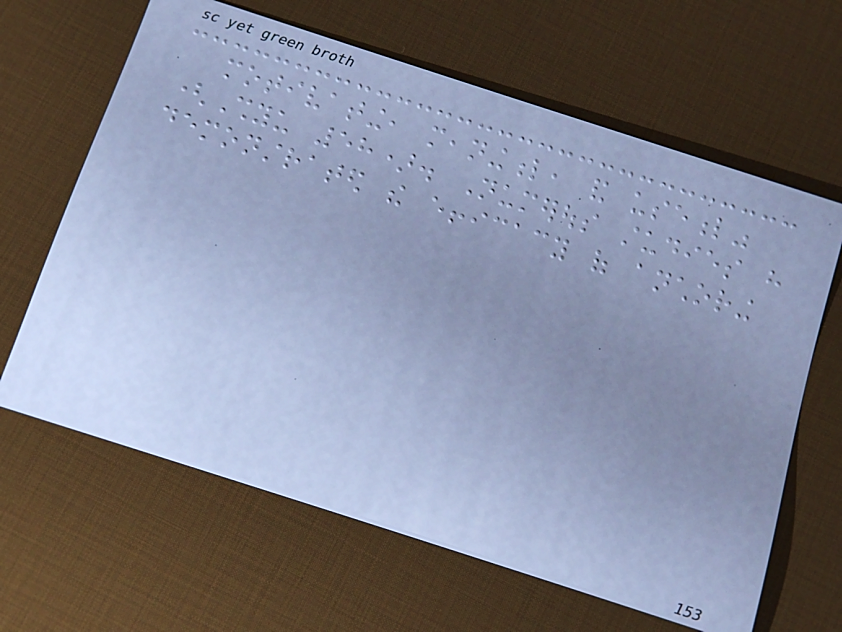motivating, meaningful, and useful"
(Shyu 58). Numerous studies have
demonstrated the efficacy of anchoring
